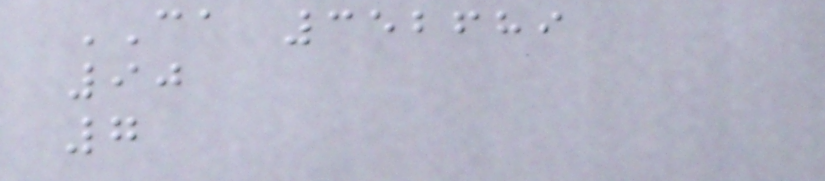CA 352689
90
7
